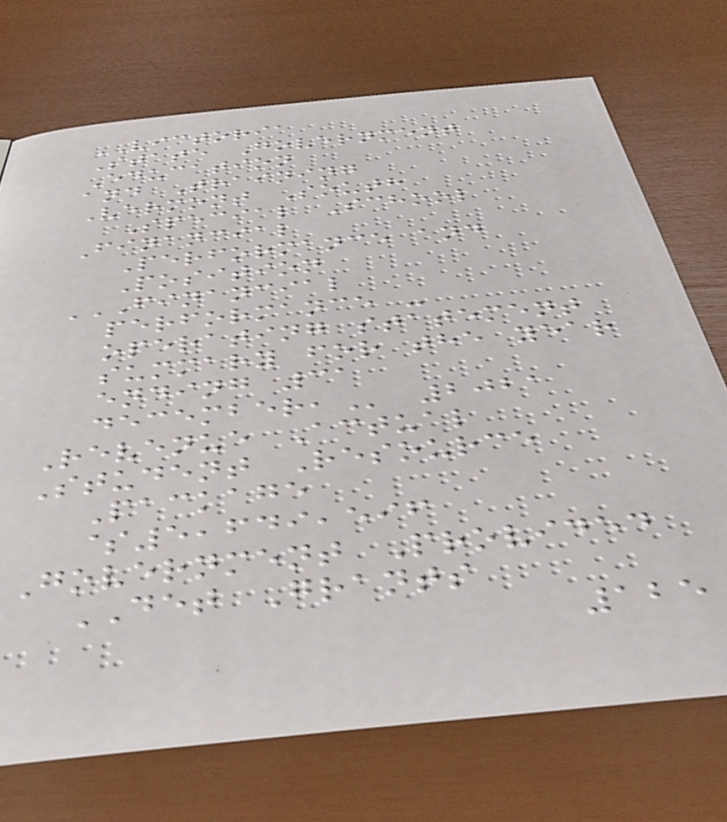VICTORIA
State Government
Education
and Training
Vermont South
Special School
Financial
Performance and
Position
FINANCIAL
PERFORMANCE -
OPERATING STATEMENT
SUMMARY FOR THE YEAR
ENDING 31
DECEMBER, 2021
Revenue Actual
Student Resource
Package
$5,649,596
Government Provided
DET Grants
125
